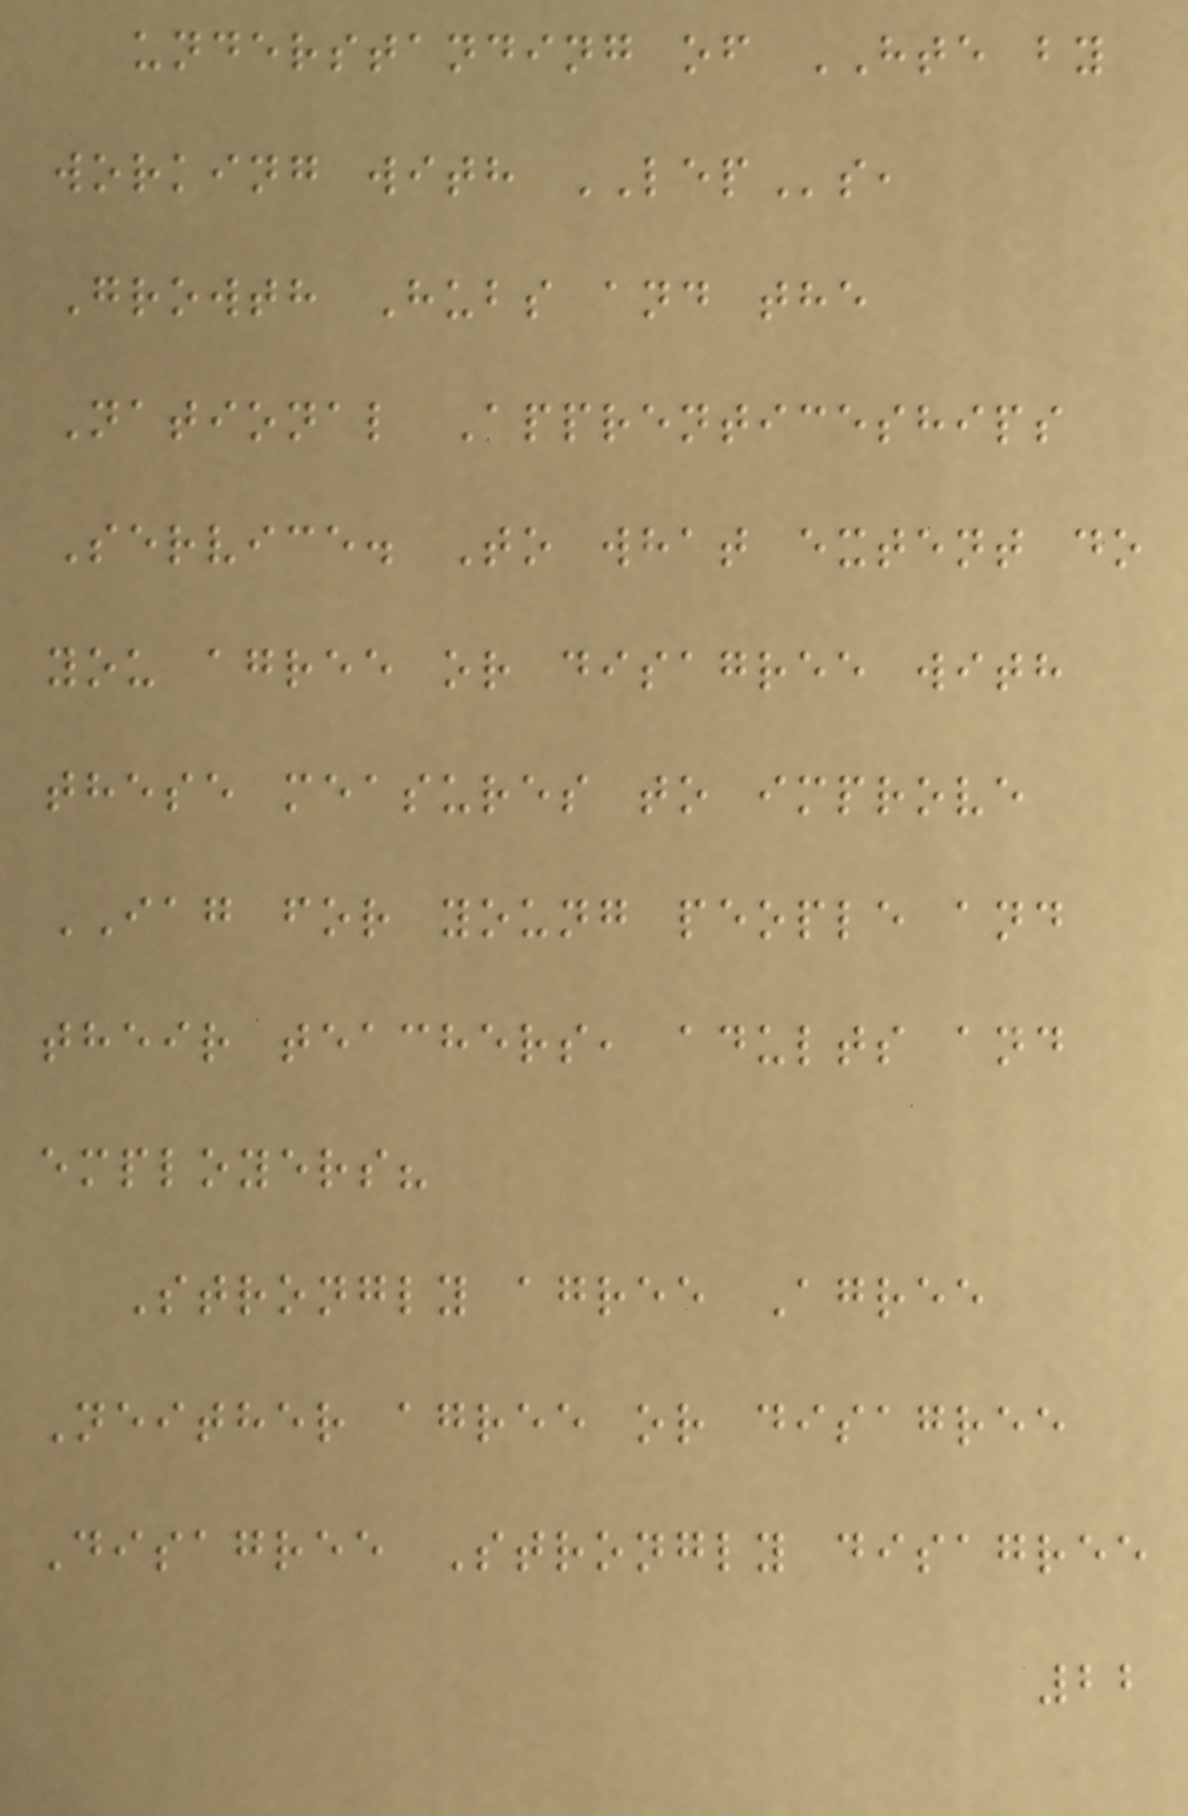understanding of HTE by
working with LEPs,
Growth Hubs and the
National Apprenticeships
Service. To what extent do
you agree or disagree with
these measures to improve
IAG for young people and
their teachers, adults and
employers?
Strongly agree Agree
Neither agree or disagree
Disagree Strongly disagree
22
